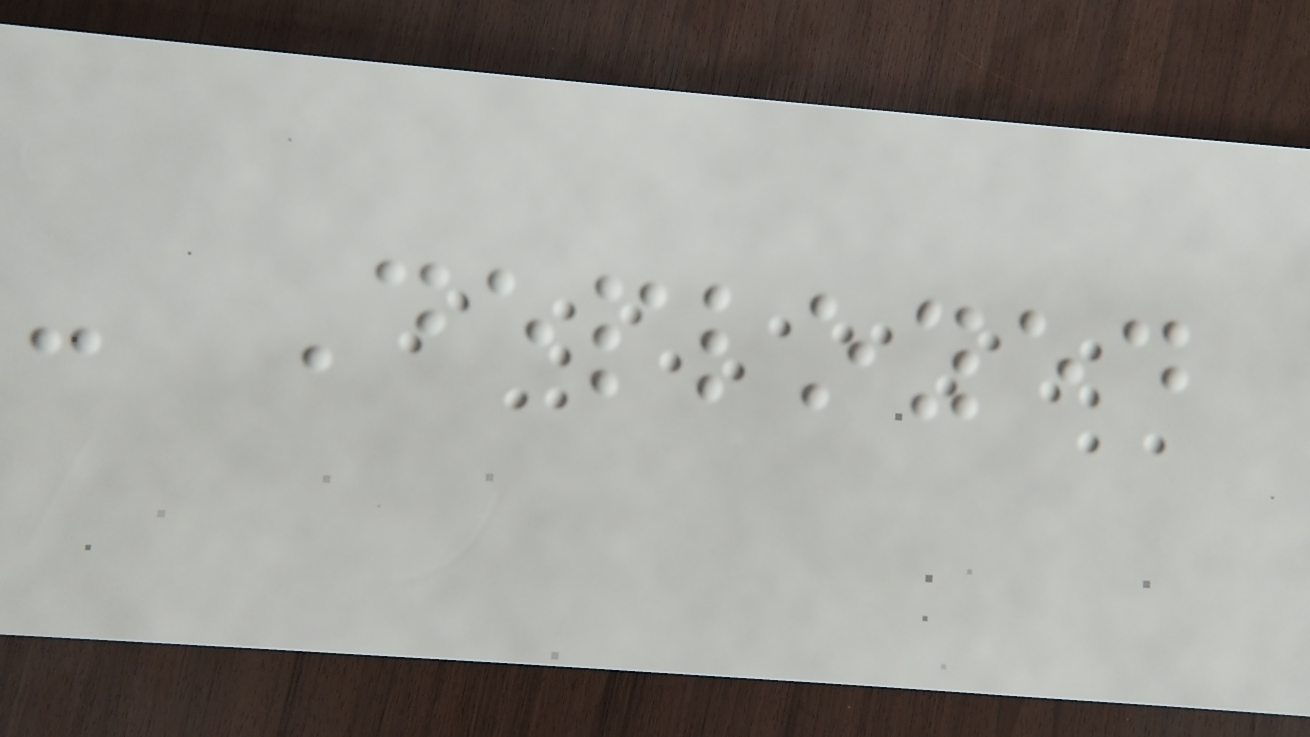- Deployed
